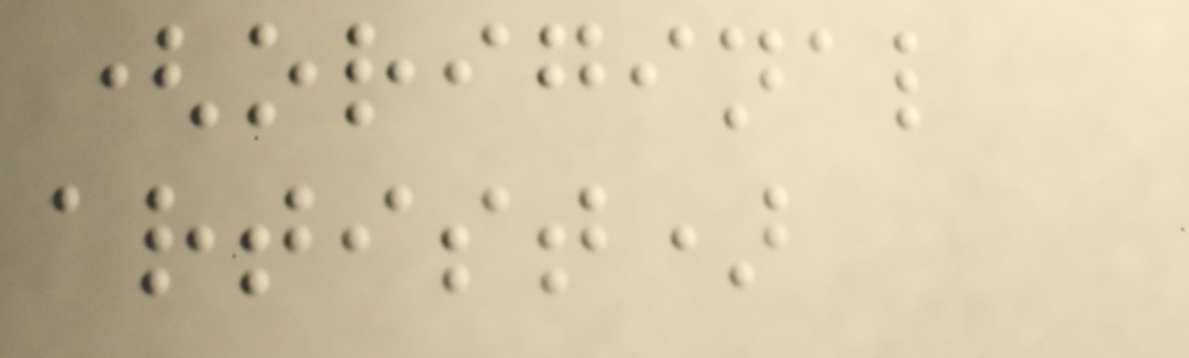(original
artist)
